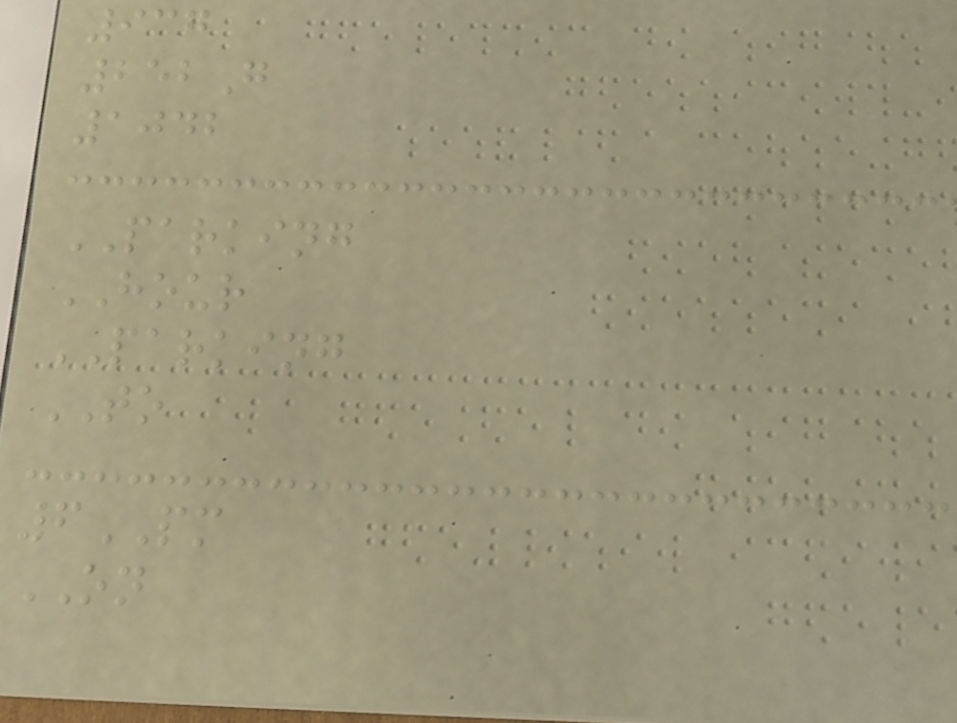937
252G
1042
PARKING
HOUR
PARKING
TO
6PM
ON
